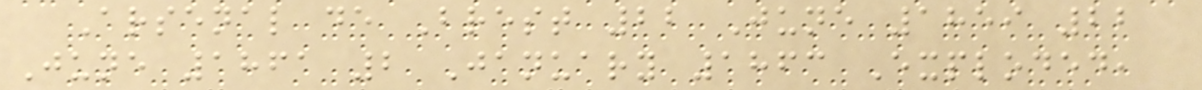Arsenal de Brest 22 June 1859 22
June 1861 2 January 1863 Exploded,
